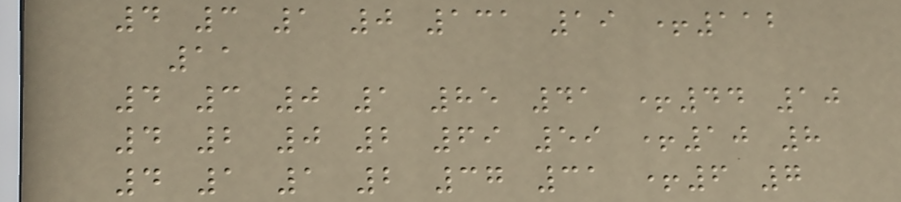4 3 1 0 131 19 +112
11
4 3 0 1 85 41 +44 10
4 2 0 2 69 59 +10 8
4 1 1 2 37 31 +6 7
